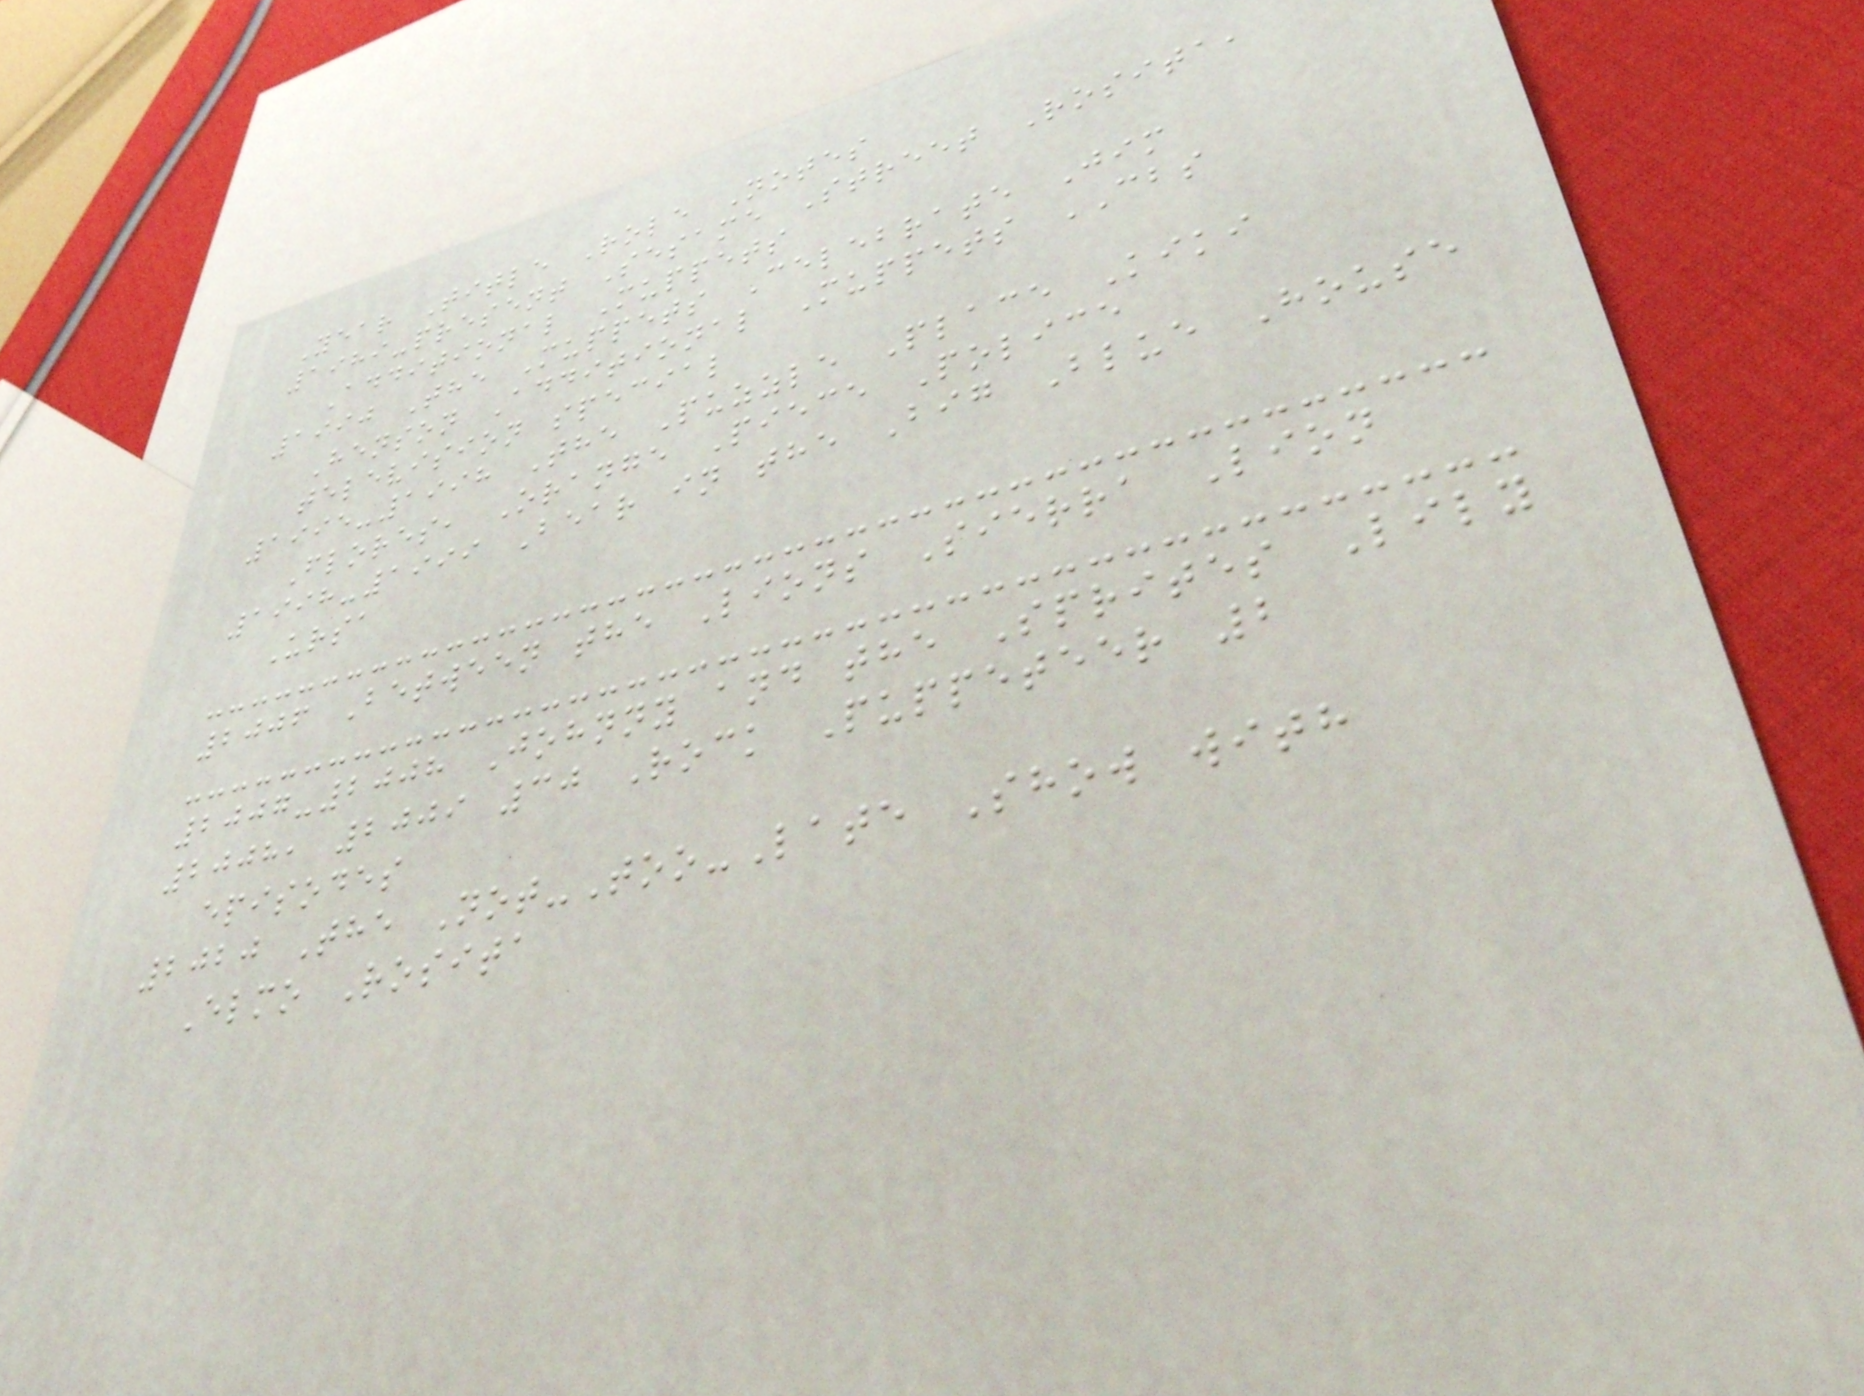Year Title Role Notes
1989-present Sesame Street Rosita,
Additional Muppets
1990 The Muppets Celebrate Jim
Henson Additional Muppets CBS
television special
1995-1998 The Puzzle Place Kiki
Flores, Orange Piece Police
1998-1999 Bear in the Big Blue House
Ursa
2006 Between the Lions Sierra Lion
2007-2008 Johnny and the Sprites Lily
2008, 2009 30 Rock Puppeteer 2
episodes
2020 The Not-Too-Late Show with
Elmo Rosita
